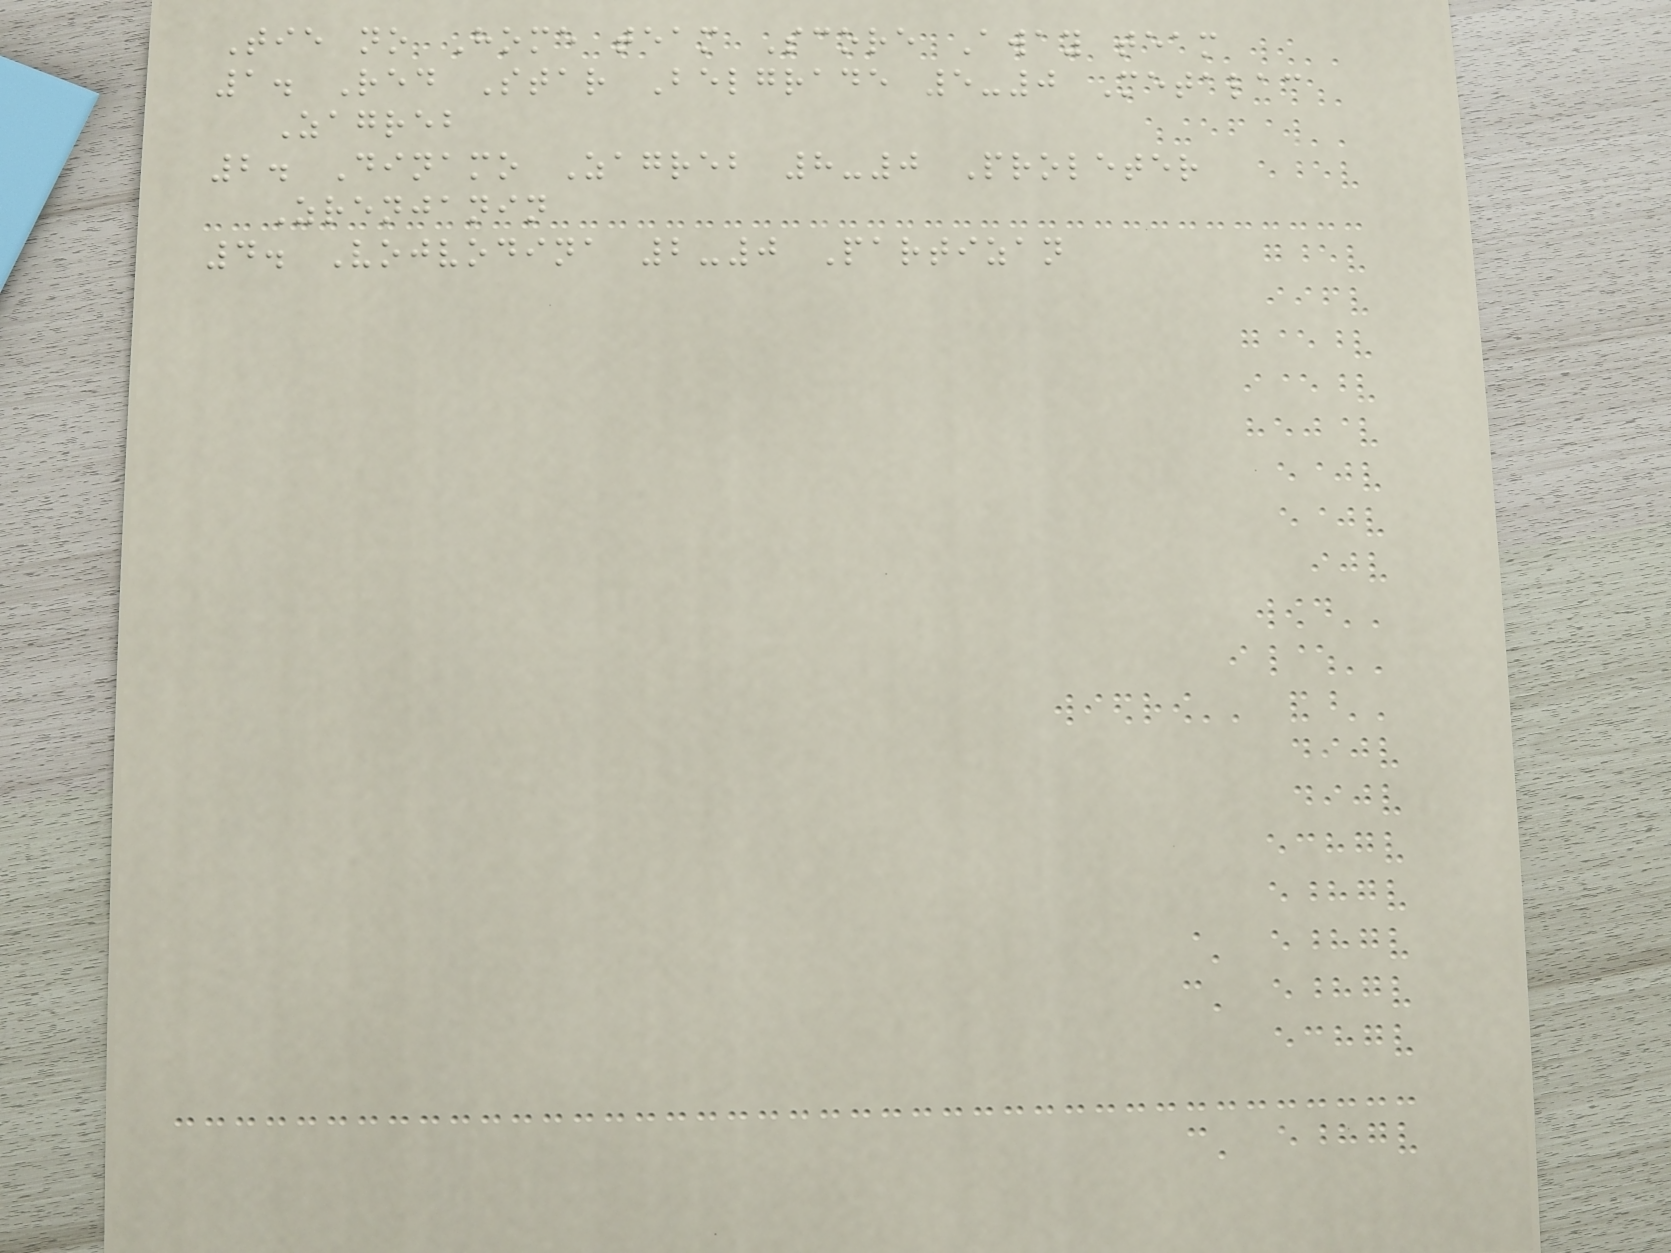Tie no Home team Score Away team
1. Red Star Belgrade 5-0 Metalac
Zagreb
2. Dinamo Zagreb 8-0 Proleter
Zrenjanin
4. Vojvodina 2-0 Partizan
